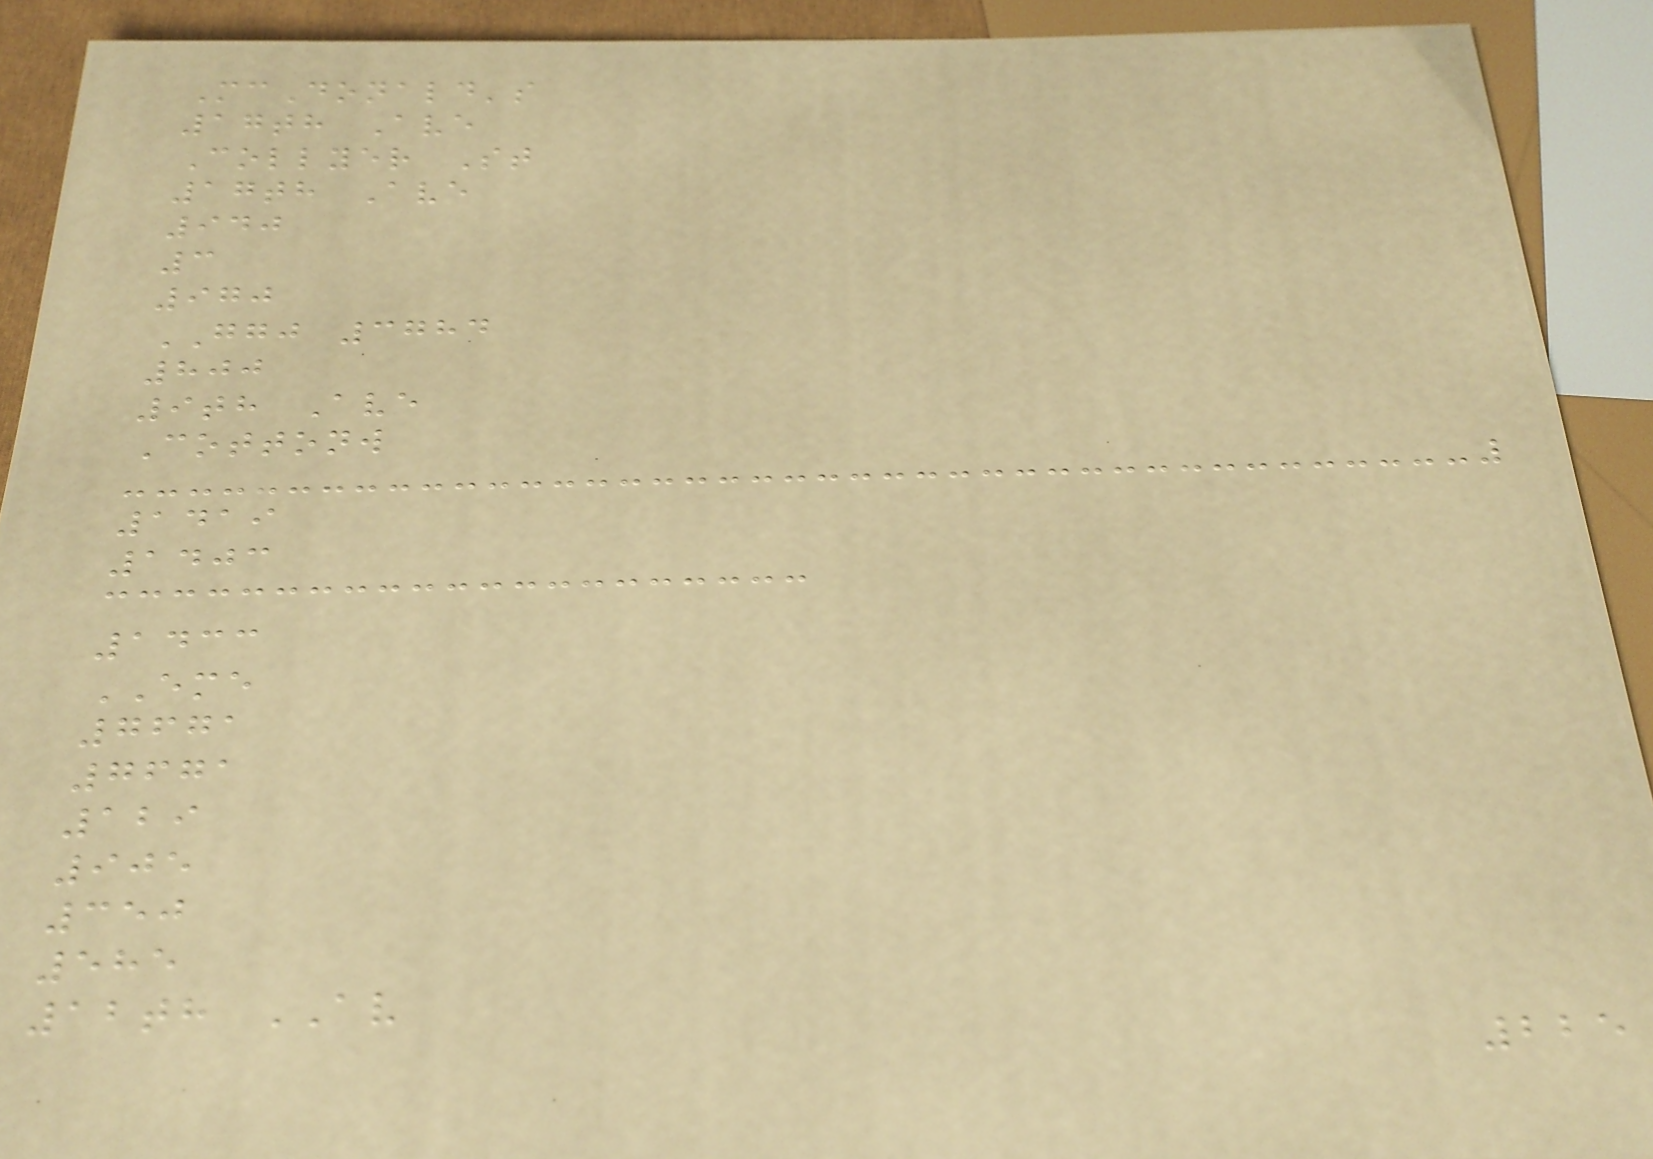McDonald's
17th Ave
Collyer St
17th Ave
940
3
970
GGJ 3784
800
9th Ave
Cottonw
1419
1403
1433
EME
7671
7671
129
905
350
585
12th AV
225
